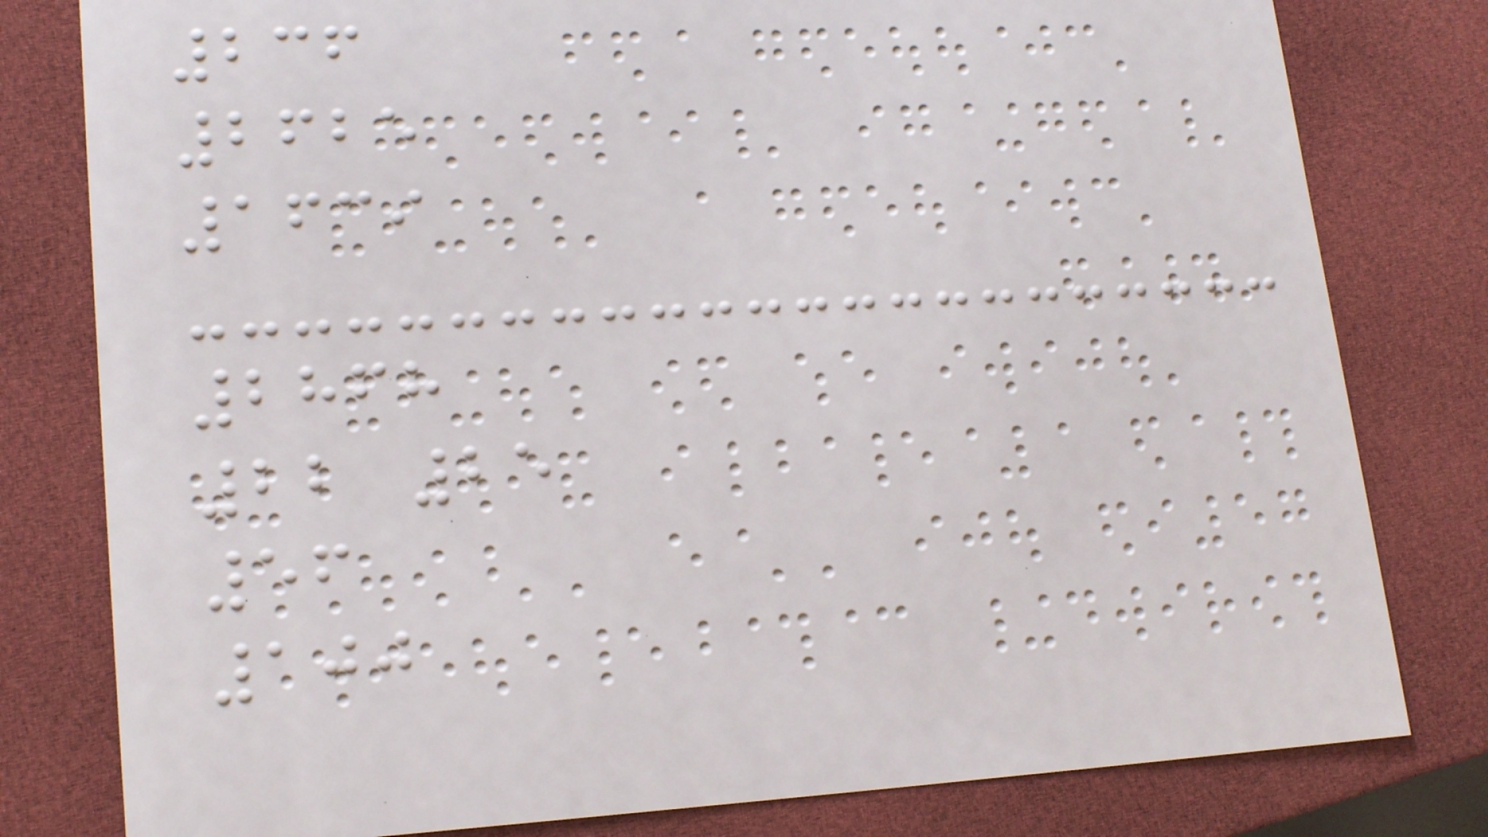236
2625
1639
2868
22 25
56
100
